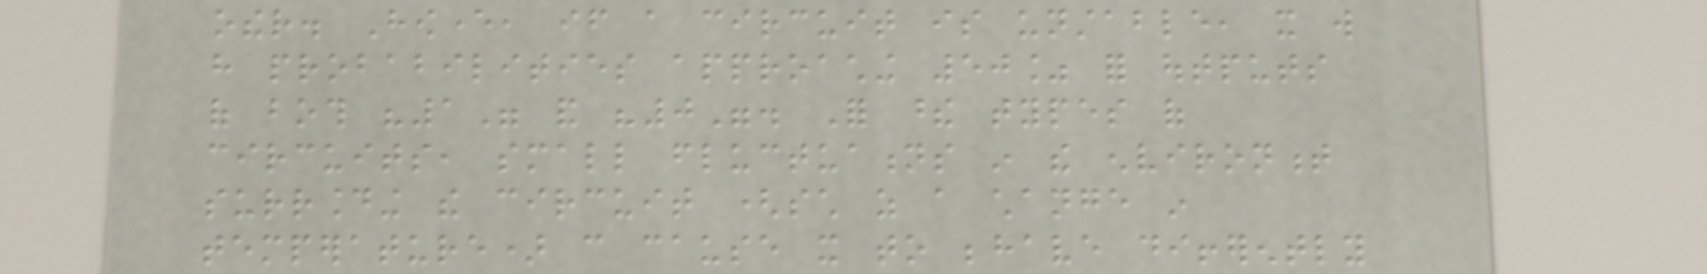other. However, if a circuit is unstable, it will
have probabilities approaching 50% for outputs
of both "1" and "0". For these types of
circuits, small fluctuations in the environment
surrounding the circuit (such as a change in
temperature) can cause it to behave differently
